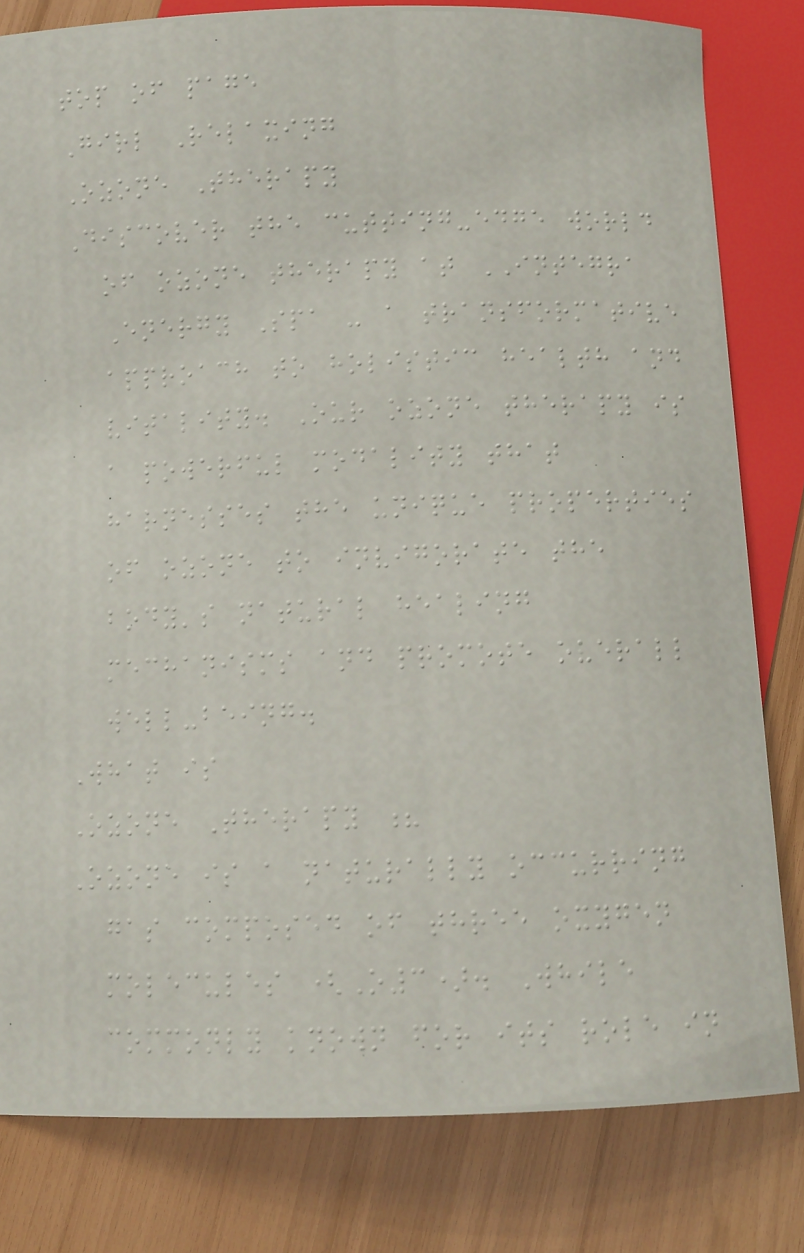top of page
Girl Relaxing
Ozone Therapy
Discover the cutting-edge world
of ozone therapy at INTEGRA
Energy Spa - a transformative
approach to holistic health and
vitality. Our ozone therapy is
a powerful modality that
harnesses the unique properties
of ozone to invigorate the
body's natural healing
mechanisms and promote overall
well-being.
What is
Ozone Therapy ?
Ozone is a naturally occurring
gas composed of three oxygen
molecules (O3). While
commonly known for its role in
